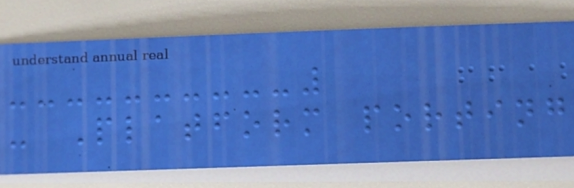- Platform porting
